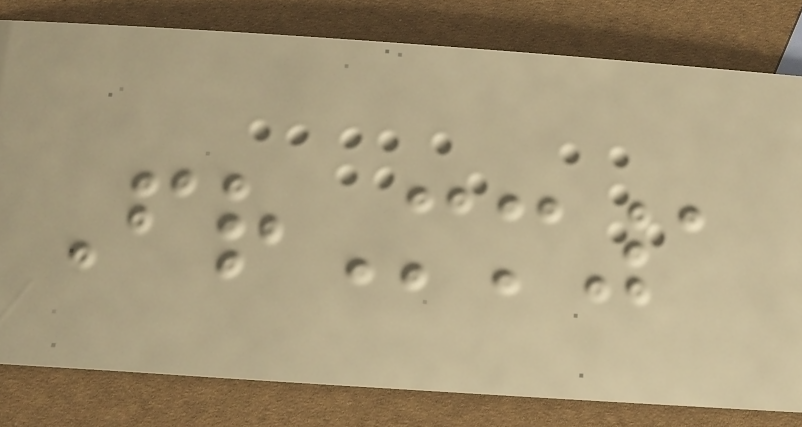FrMm1
